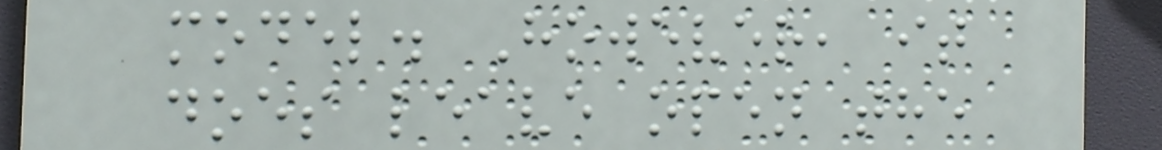model. However, it
does leave open the
